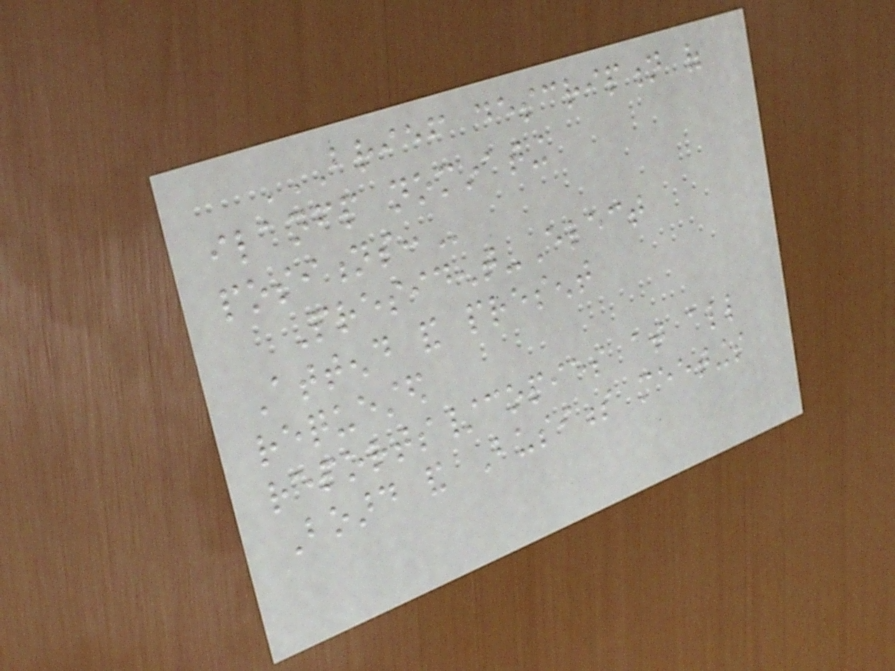BRIEF DESCRIPTION OF
ILANFP NOMINATING
POSITIONS:
President-Elect
Attend and present
requested
reports/copies at all
Board and Business meetings
